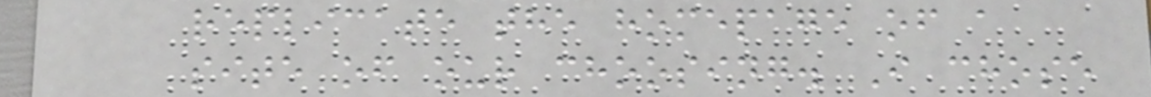replicate the homepage of a
site of our choosing. I chose
